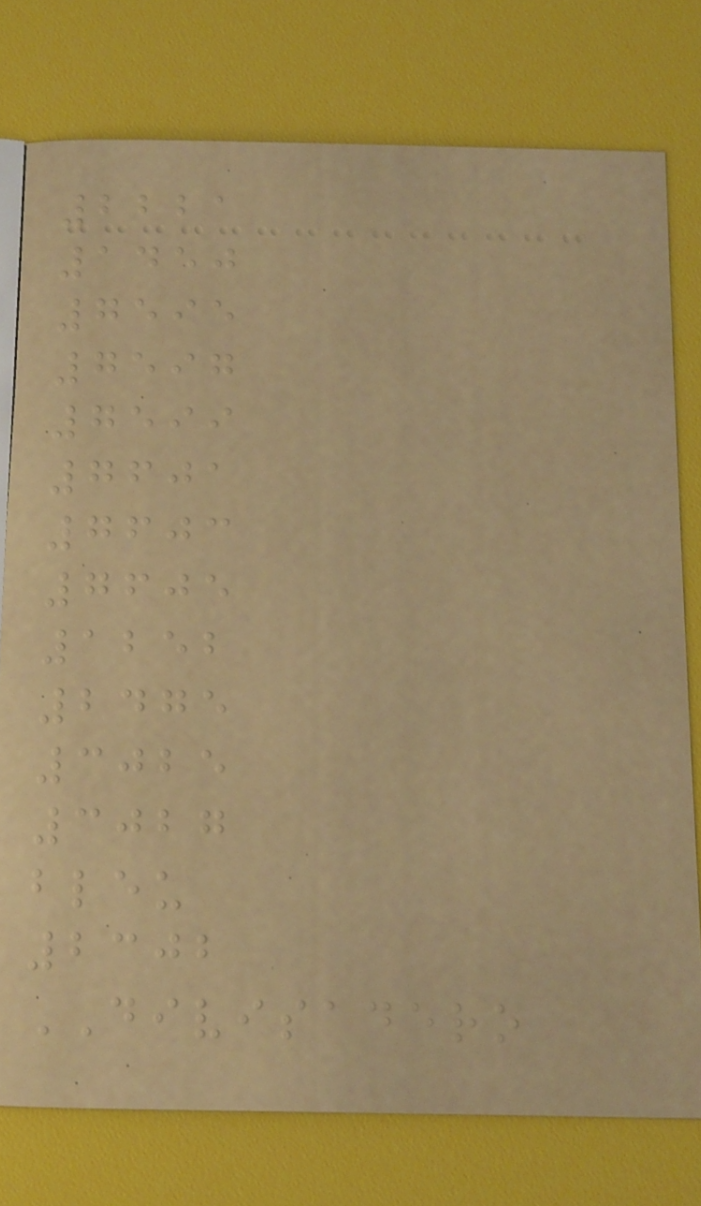2221
1450
7595
7597
7599
7601
7603
7605
1252
2475
3025
3027
bleu
2302
DIVISADERO
